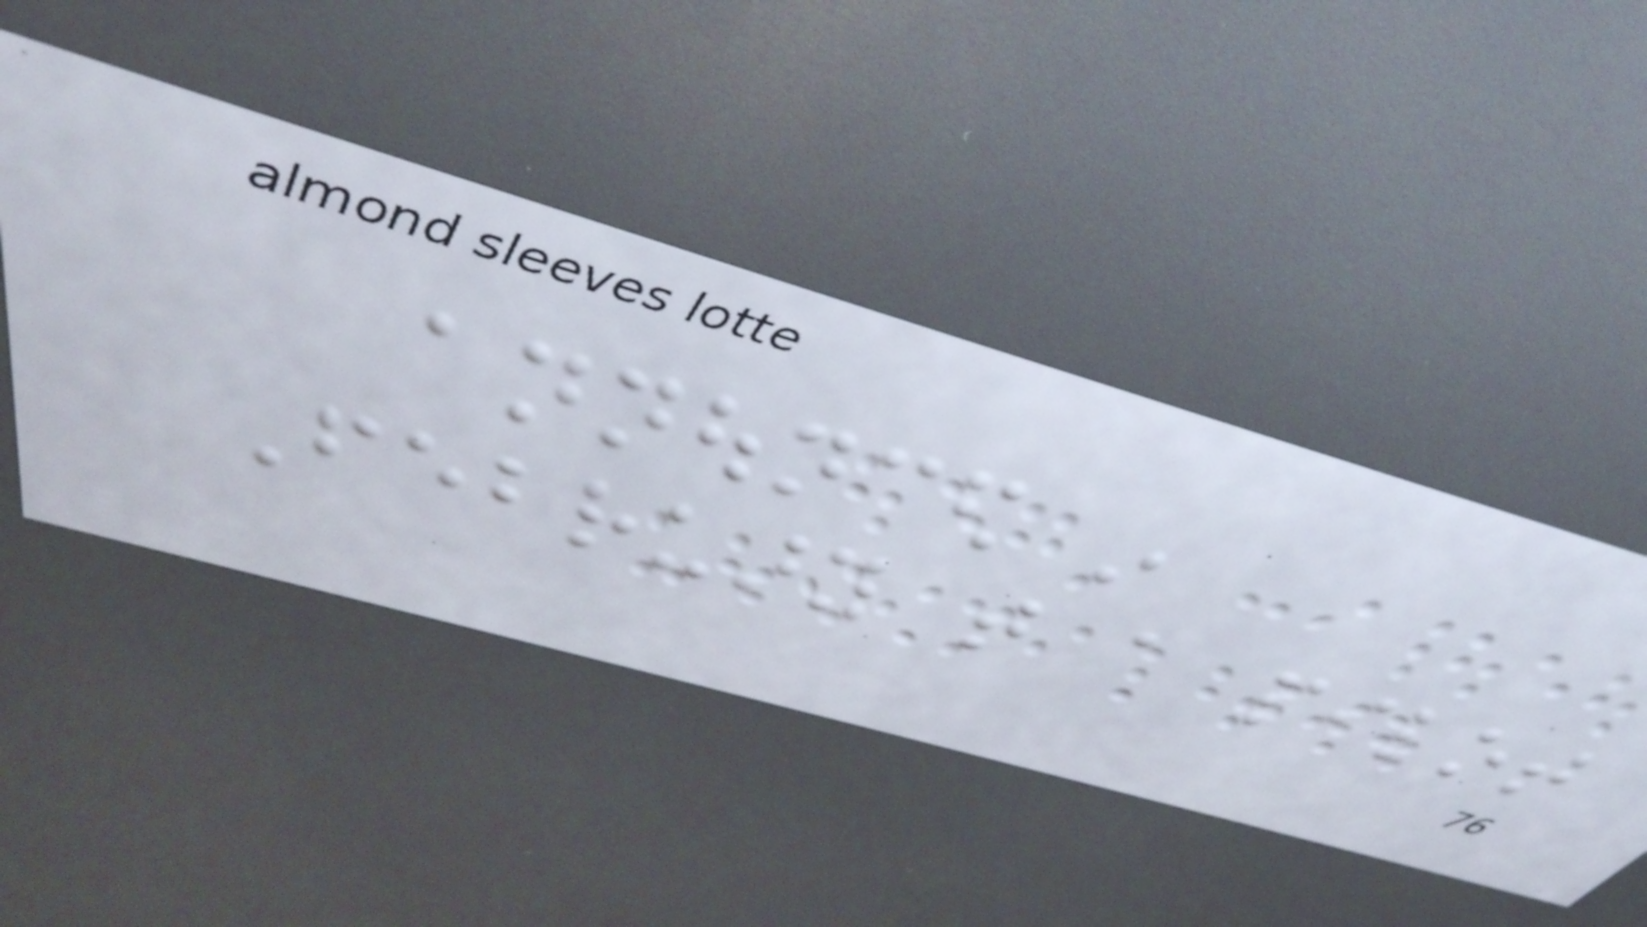announced in
February that a pilot
